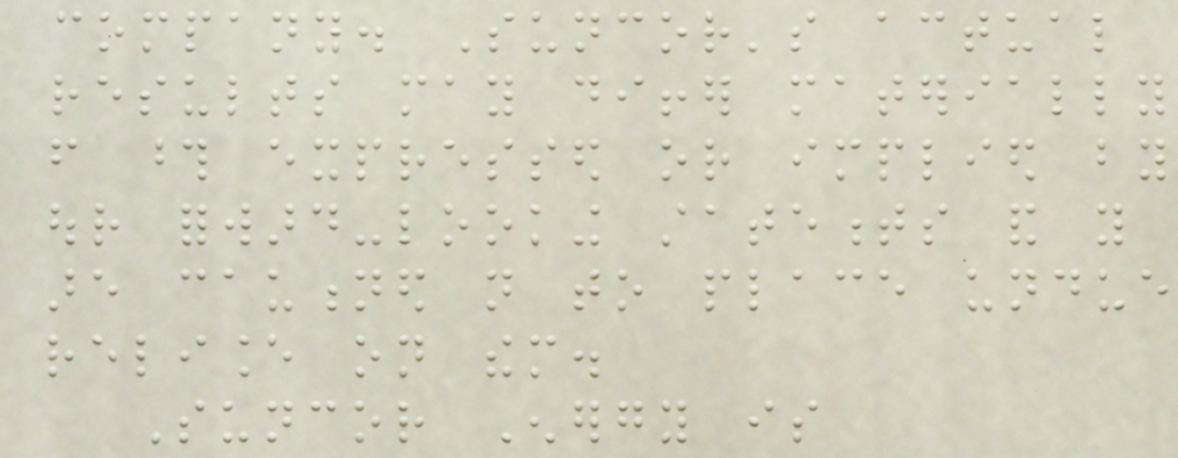company. Suncor's actual
results may differ materially
from those expressed or implied by
our forward-looking statements and you
are cautioned not to place undue
reliance on them.
Suncor Energy is
